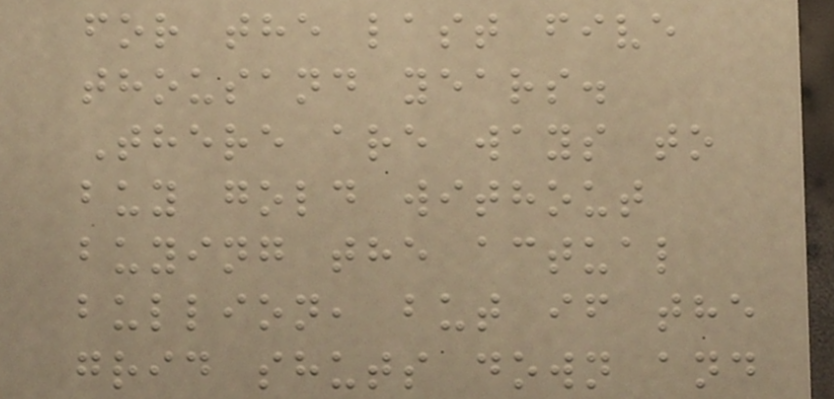for the last five
thousand years.
There are ways to
buy gold without
buying the actual
bullion, but if the
grid shuts down and
